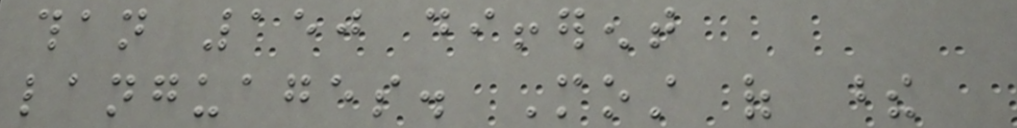than 150 different
languages. Most of these
